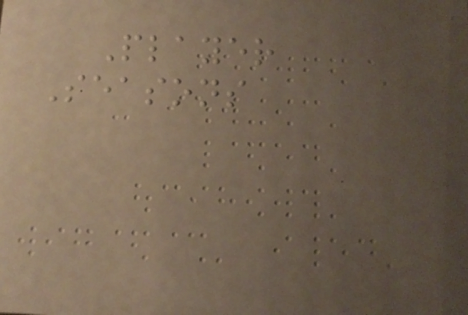Player
Seasons
